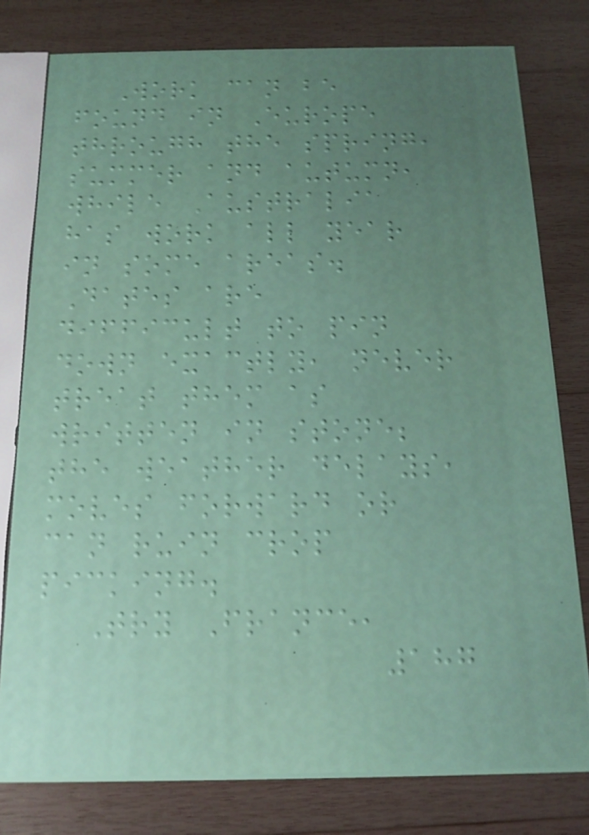Work can be
found in Europe
through the spring,
summer and autumn,
while Australia
has work all year
in some areas.
Dates are
difficult to pin
down exactly, never
treat them as
written in stone;
the weather delays,
moves forward or
can ruin crop
picking.
Try France,
187
